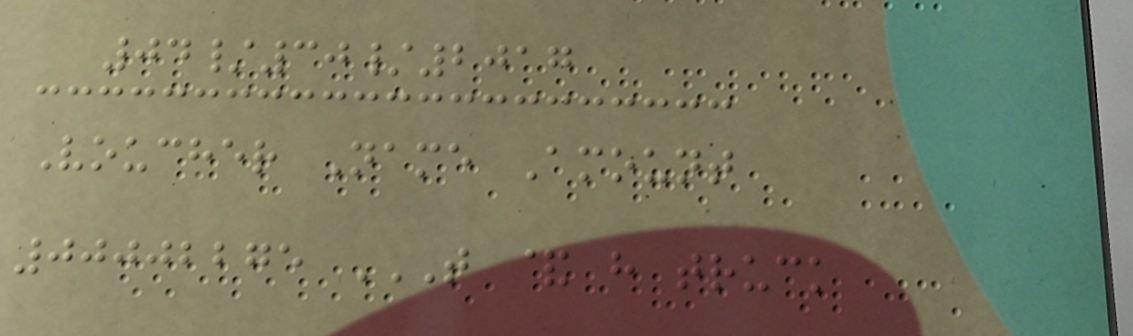04/30/2017
Voucher Name Amount
00002275 T & H TRUCK
